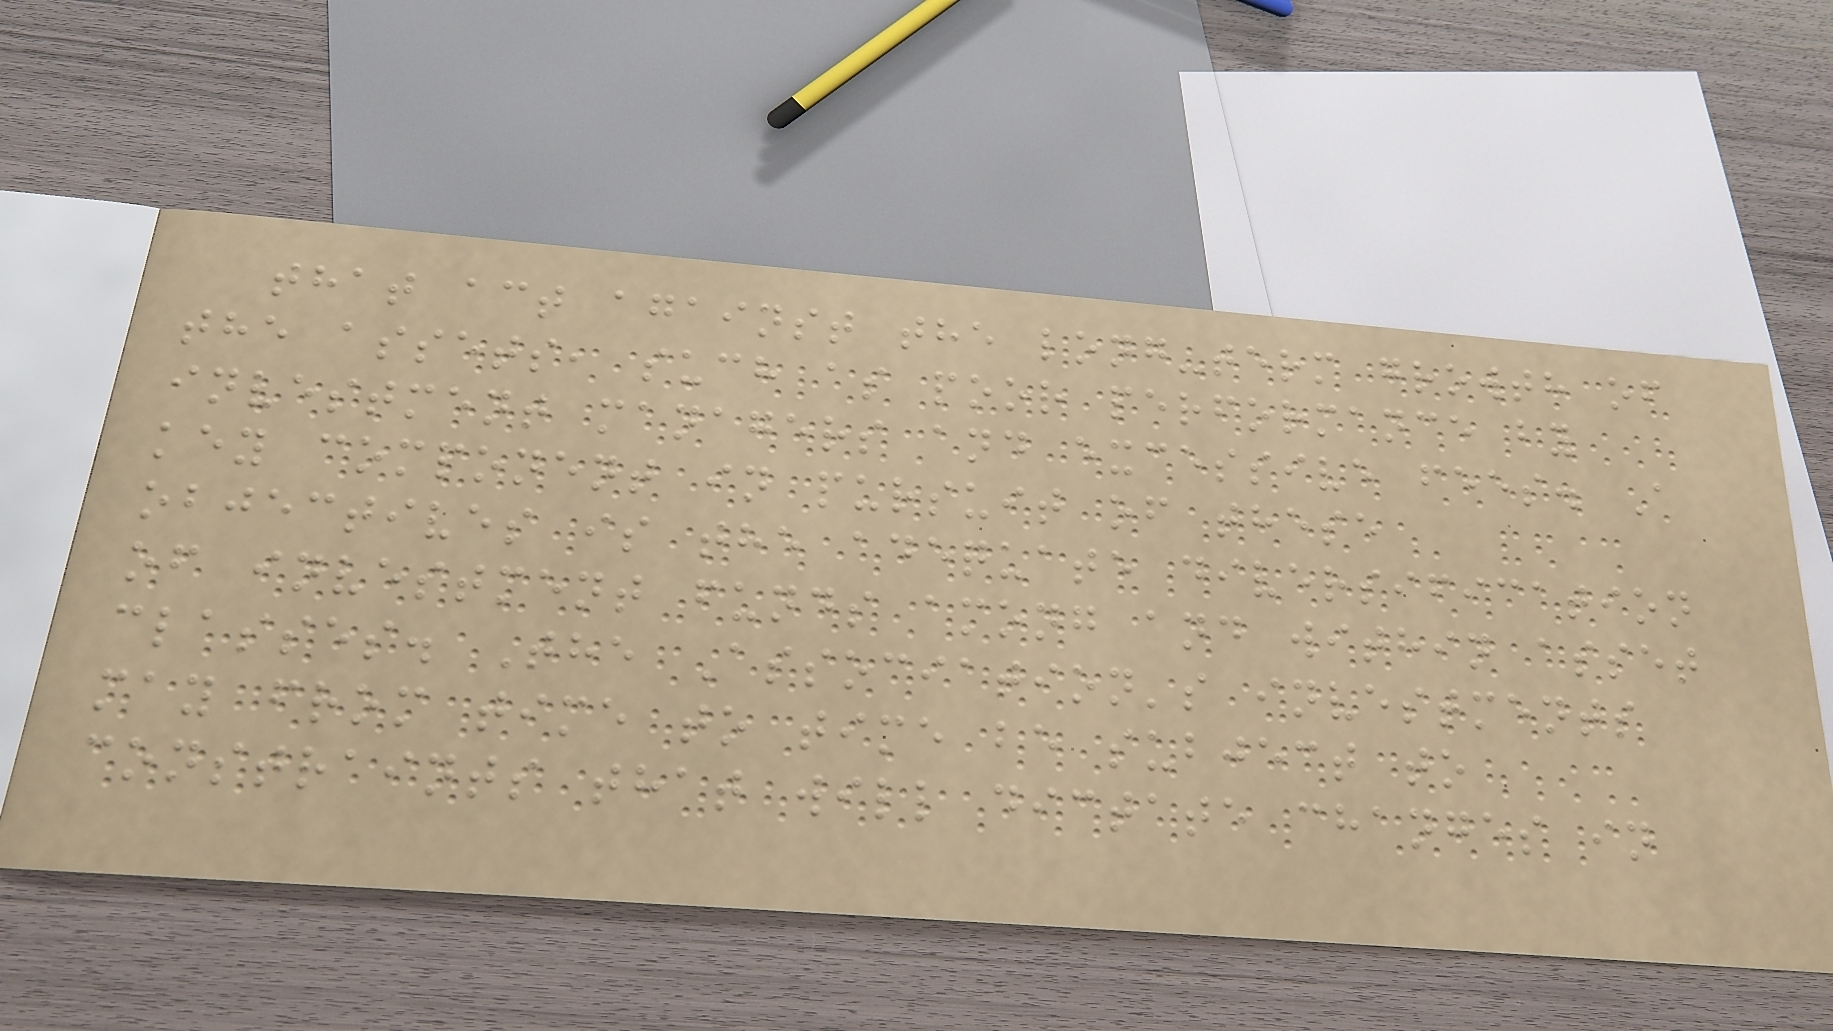that act against the long-term growth of
the assets, such as poor performance by
investment managers and excessive fees. A
key component in pursuit of these
objectives is the adequate diversification
of investment funds among and within asset
classes. The Association's investments
may from time to time be subject to
constraints that will dictate changes in
